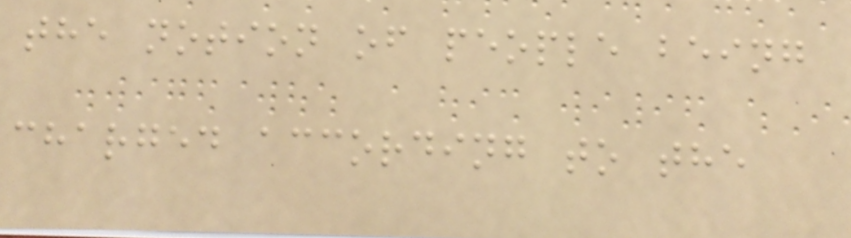the notion of people being
charged according to the
